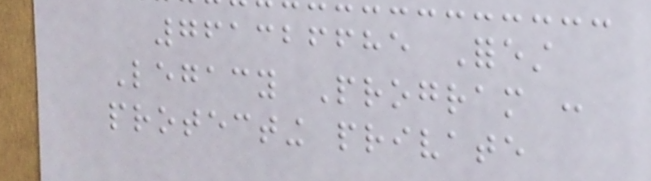761326685 Forest
Legacy Program :
protecting private
